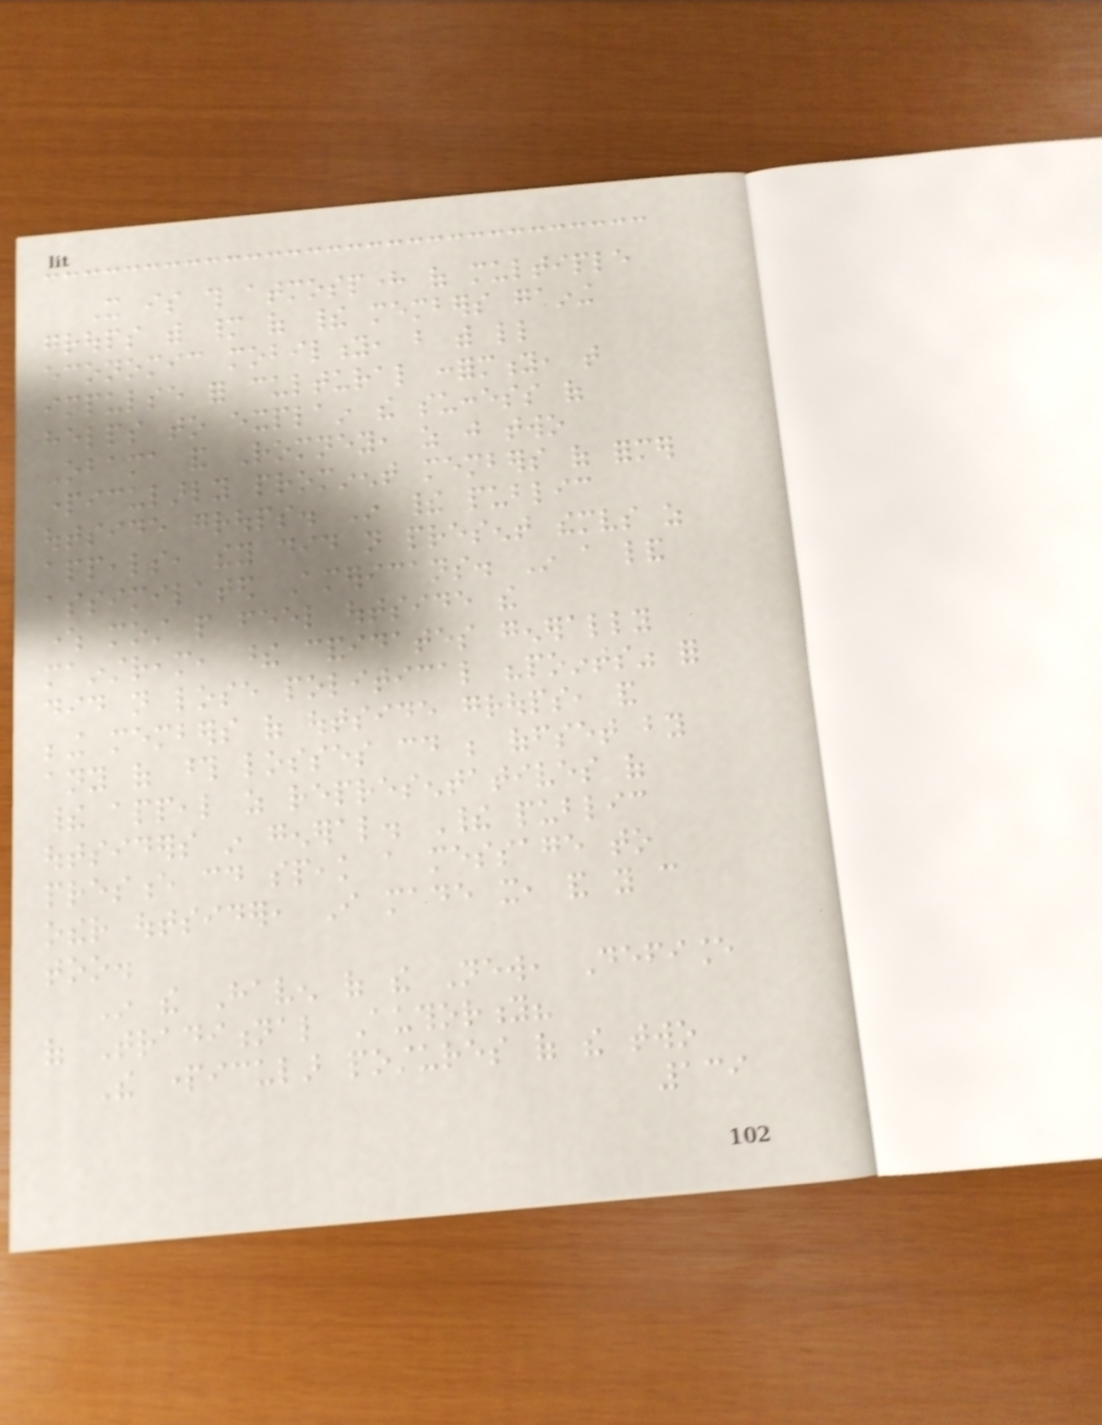It is this atmosphere of multiple
groups with many of their members gaining
economic mobility, but with little
impulse for cultural conformity, that
helps to explain the success of
Obama and Romney, as just two
particularly prominent members of former
outside groups. In their public
appeals, they did not present themselves as
assimilated Americans. In a land
where most people feel outside the
mainstream, these candidates generally
did not lose political "points" for
being members of outside groups, and
any of those losses could be offset by
their appeal as representatives of
outsiders in general. Their public
presence could speak a message to
other outsider, I made it, and you can
too.
In the Haven of the New, Defiance
of Traditional Authority?
The particular postures of the two
139
